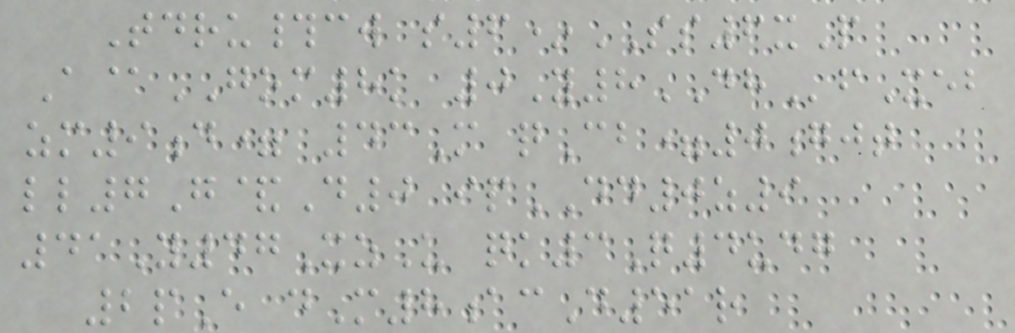Tdru#cw s6*SS6xP
A@GOM8k 0Y8DHfXeb
zm9d= 43M qCb=0gjt
ll7G&D0 ipDD0z9
41Y47XzU qk3Q4udg
2pE dM8acD51r
